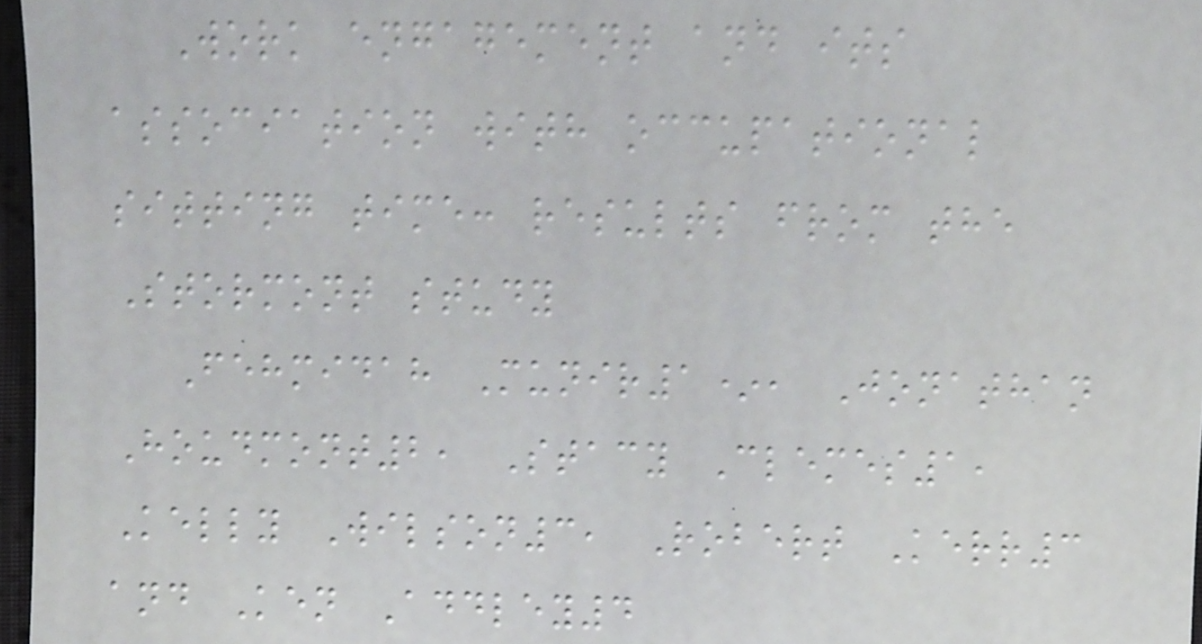Work engagement and its
association with occupational
sitting time: results from the
Stormont study
Fehmidah Munir1*, Jonathan
Houdmont2, Stacy Clemes1,
Kelly Wilson3, Robert Kerr3
and Ken Addley4
